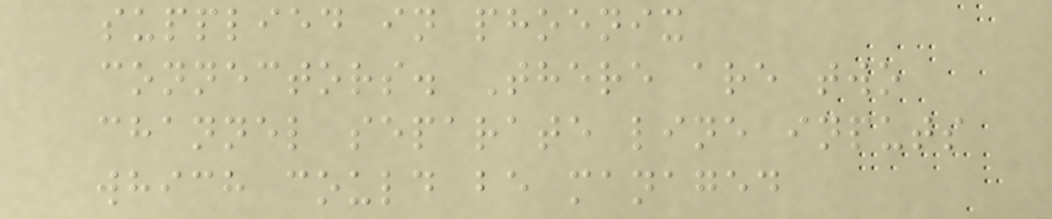supplied in phoenix
connectors. There are two
channel separate line inputs
which could be managed
